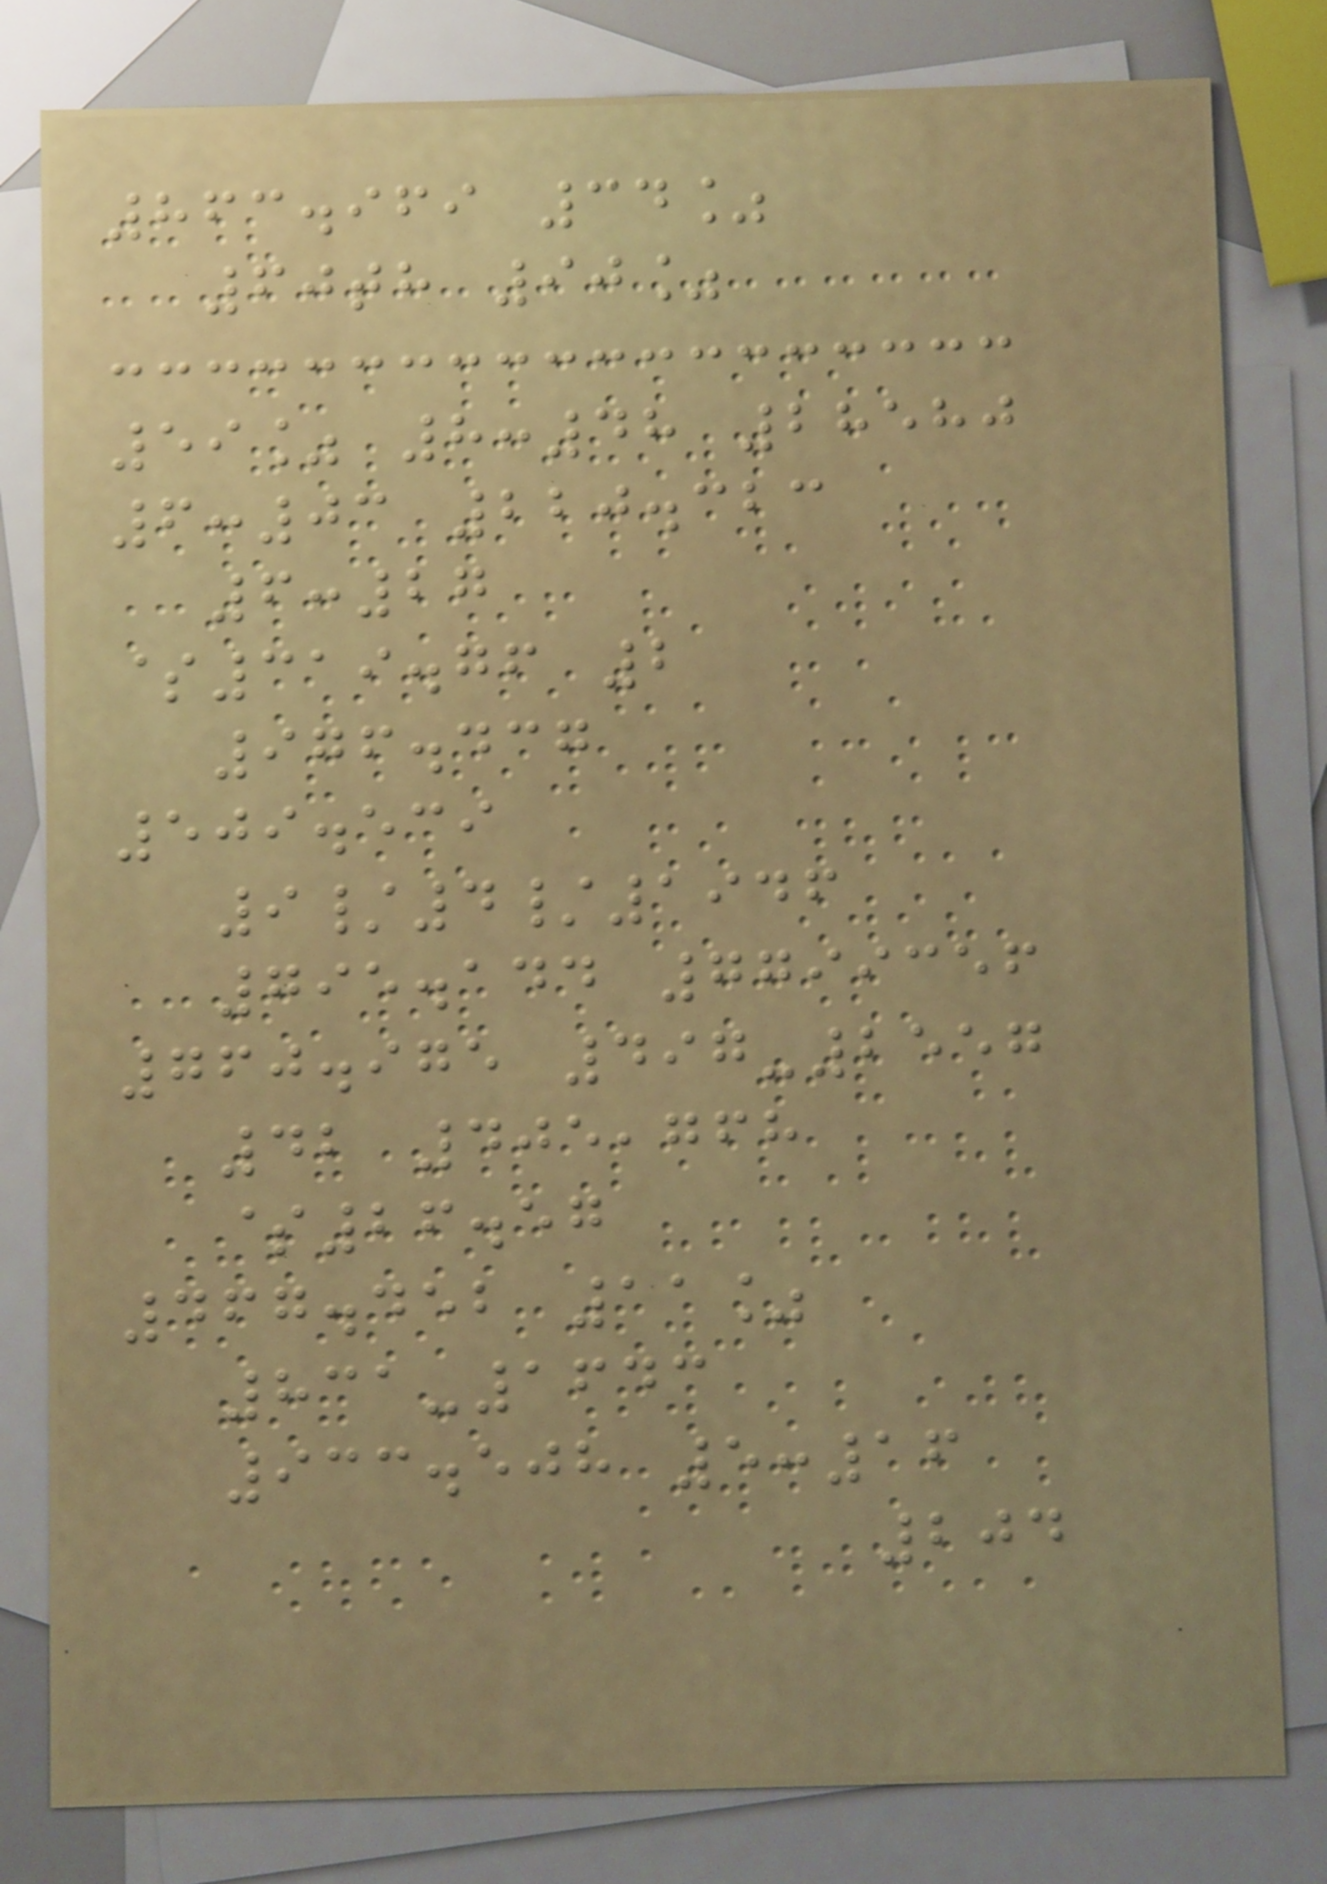863.969 34%
60th 90%
59% 8:48 28580
6:03 220.323
6:27
$319.76 2
976.437
509.539
9/4/1946
795.144 7799356
760.975 497-2557
42 405,768
$26.57
467.452 11%
831-1643
933.508 5:16
204
